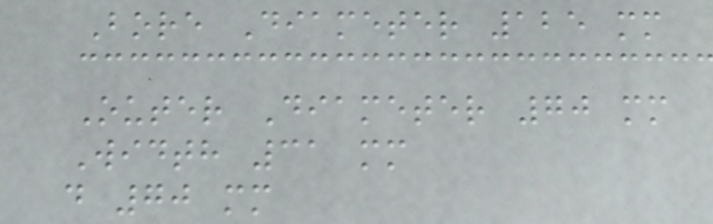Bore Diameter 125 mm
Outer Diameter 70 mm
Width 31 mm
d 70 mm
